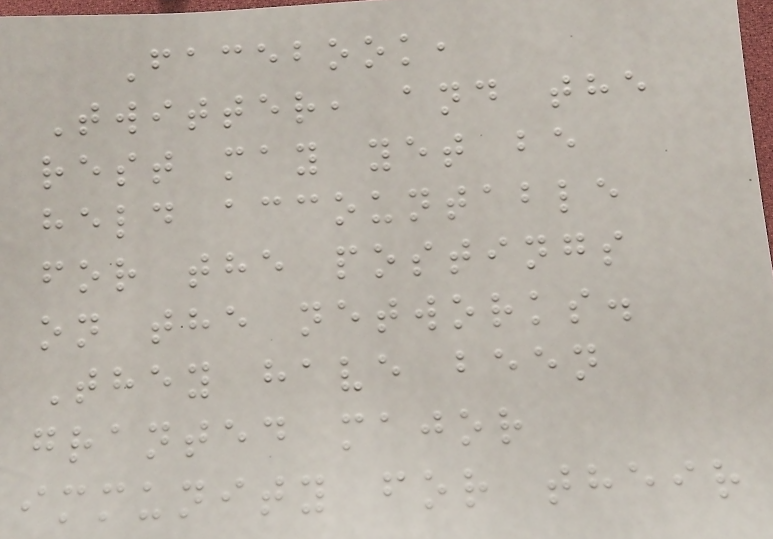Facebook,
Twitter, and the
rest may yet be
held accountable
for the postings
on the networks.
They have been
granted major
immunity for their
